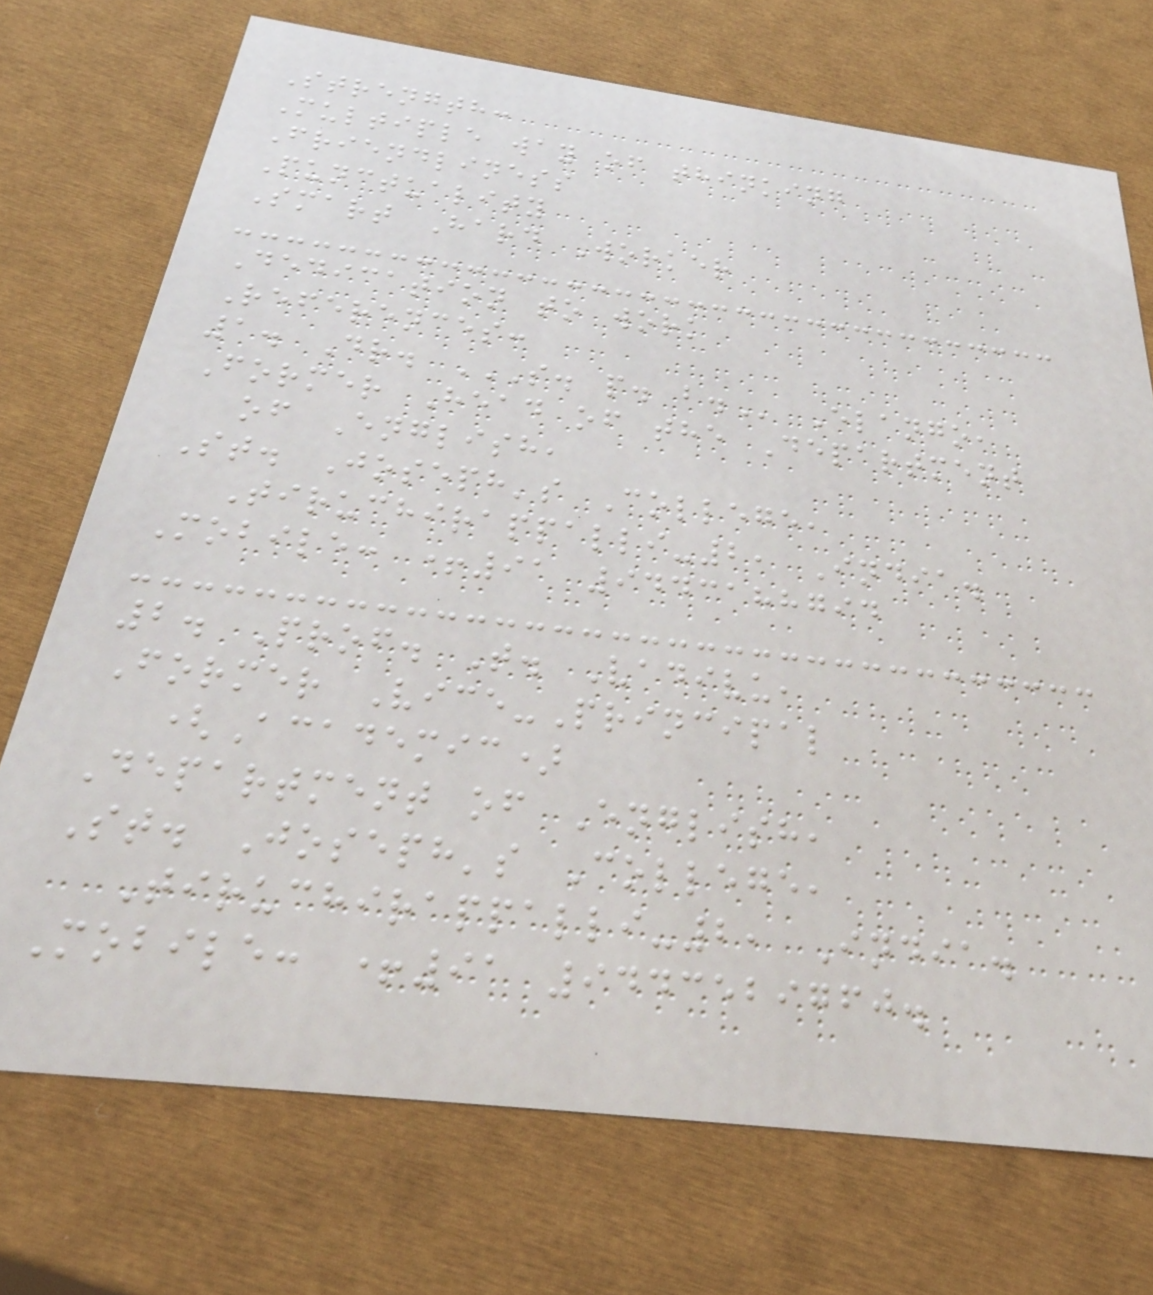Strength:
Multiple way of thinking
Friendliness
Punctuality
Smart Hard Worker
Dedication to work
References:
1. Dr. S. P. B. Elango,
Former Head of the Department
of English,
St. Joseph's College,
Tiruchirappalli-2, India.
Mobile: +91 9443188794
2. Prof. T. Vadivu,
Former Vice-Principal
(Academic)
Department of English,
St. Joseph's College,
Tiruchirappalli-2, India.
Mobile: +91 9443529760.
